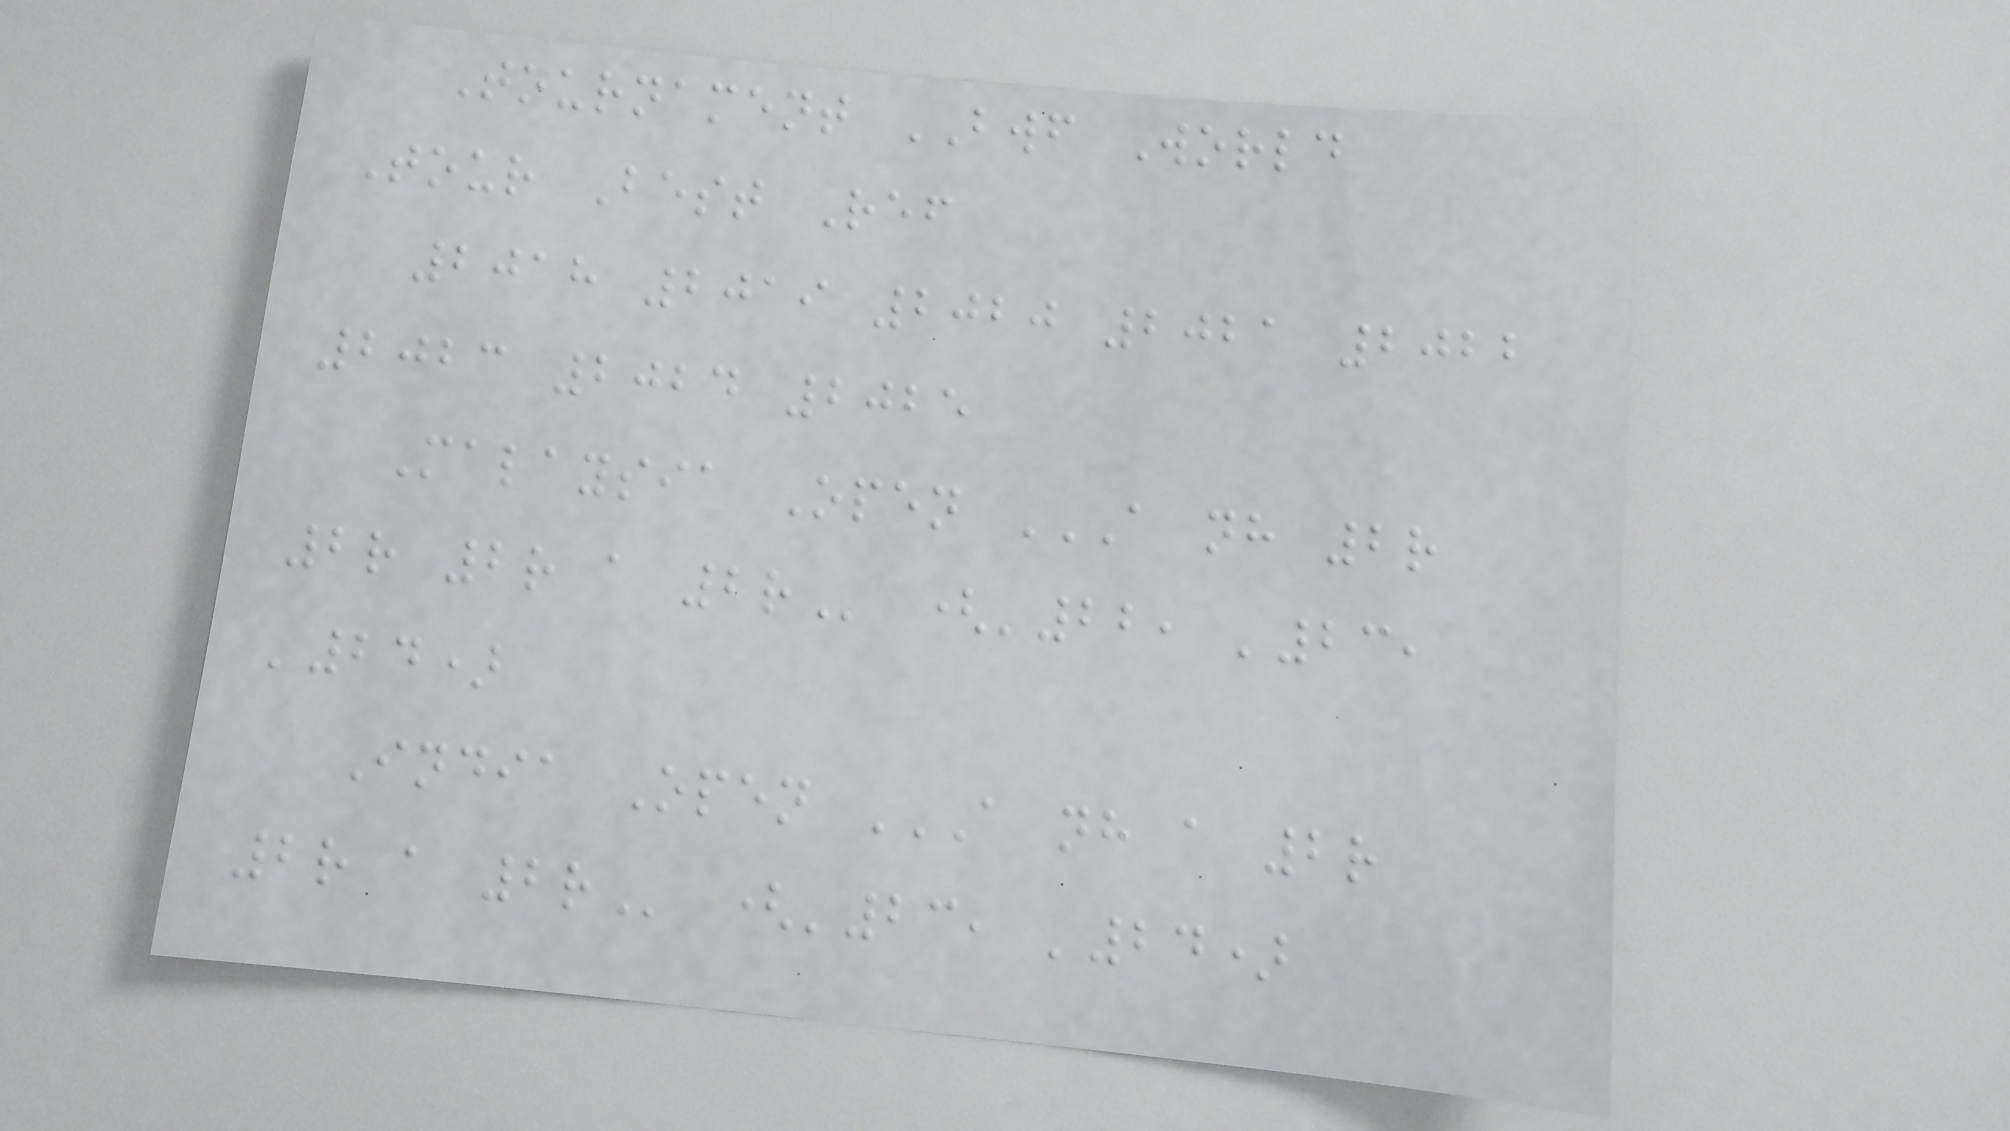Tournament BWF World
Tour Best Ref
2018 2019 2020 2021 2022
2023 2024 2025
Malaysia Open A NH 2R
2R 2R A 2R ('22, '23,
'24)
India Open A NH A 2R
2R A 2R ('23, '24)
